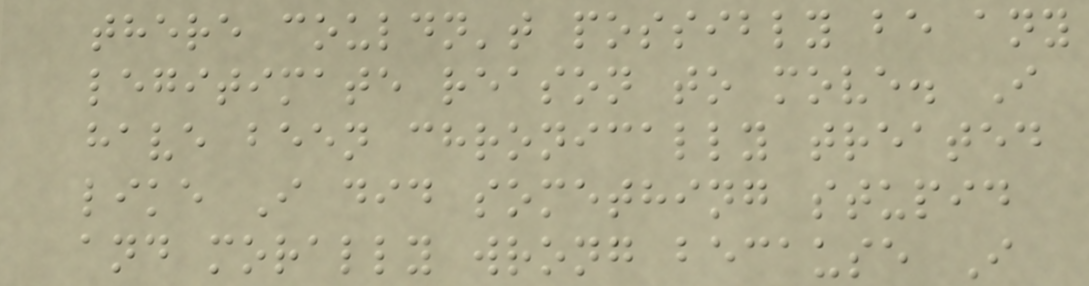there couldn't possibly be any
legitimate reason to move. I
have been chronically treated
like I did something stupid
and morally wrong because I
